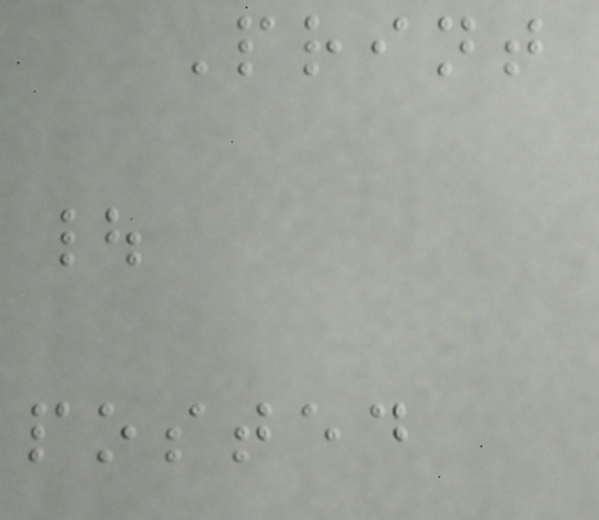Print
|
posted
